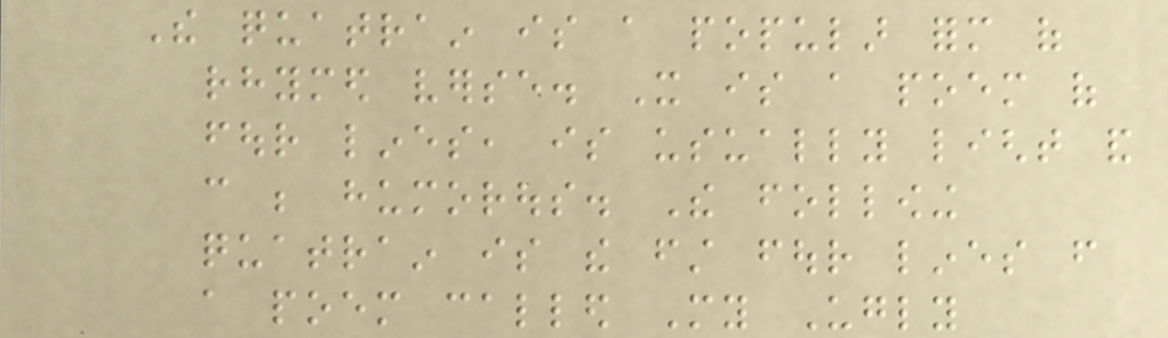The quatrain is a popular form of
rhymed verse. It is a poem of
four lines, is usually light and
can be humorous. The following
quatrain is the first four lines from
a poem called My Ugly
